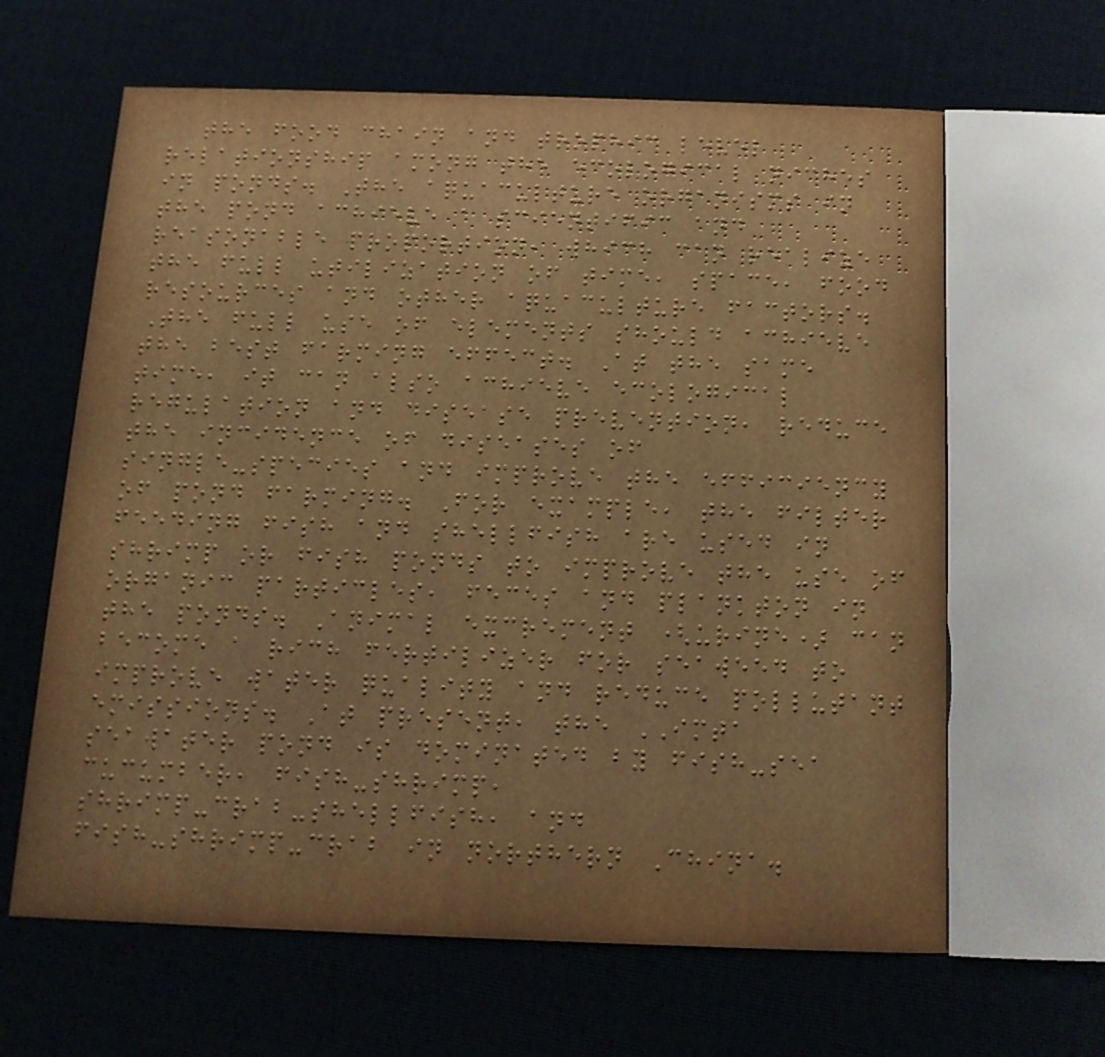the food chain and trophic level
relationship among the ecological niches
in ponds. The aquaculture organisms in
the pond achieve a scientific and
reasonable proportion, which can realize
the full utilization of time, space, food
resources and other aquaculture factors.
The full use of elements should achieve
the best farming effect. At the same
time, it can also achieve ecological
regulation and disease prevention, reduce
the incidence of diseases of
single-species and improve the efficiency
of pond farming. For example, the filter
feeding fish and shellfish are used in
shrimp or fish ponds to improve the use of
organic particles, feces and plankton in
the ponds. Animal excrement (urine) can
become a rich fertilizer for seaweed to
improve water quality and reduce pollutant
emissions. At present, the IMTA
seawater pond is dominated by fish-sea
cucumber, fish-shrimp,
shrimp-crab-shellfish, and
fish-shrimp-crab in northern China.
